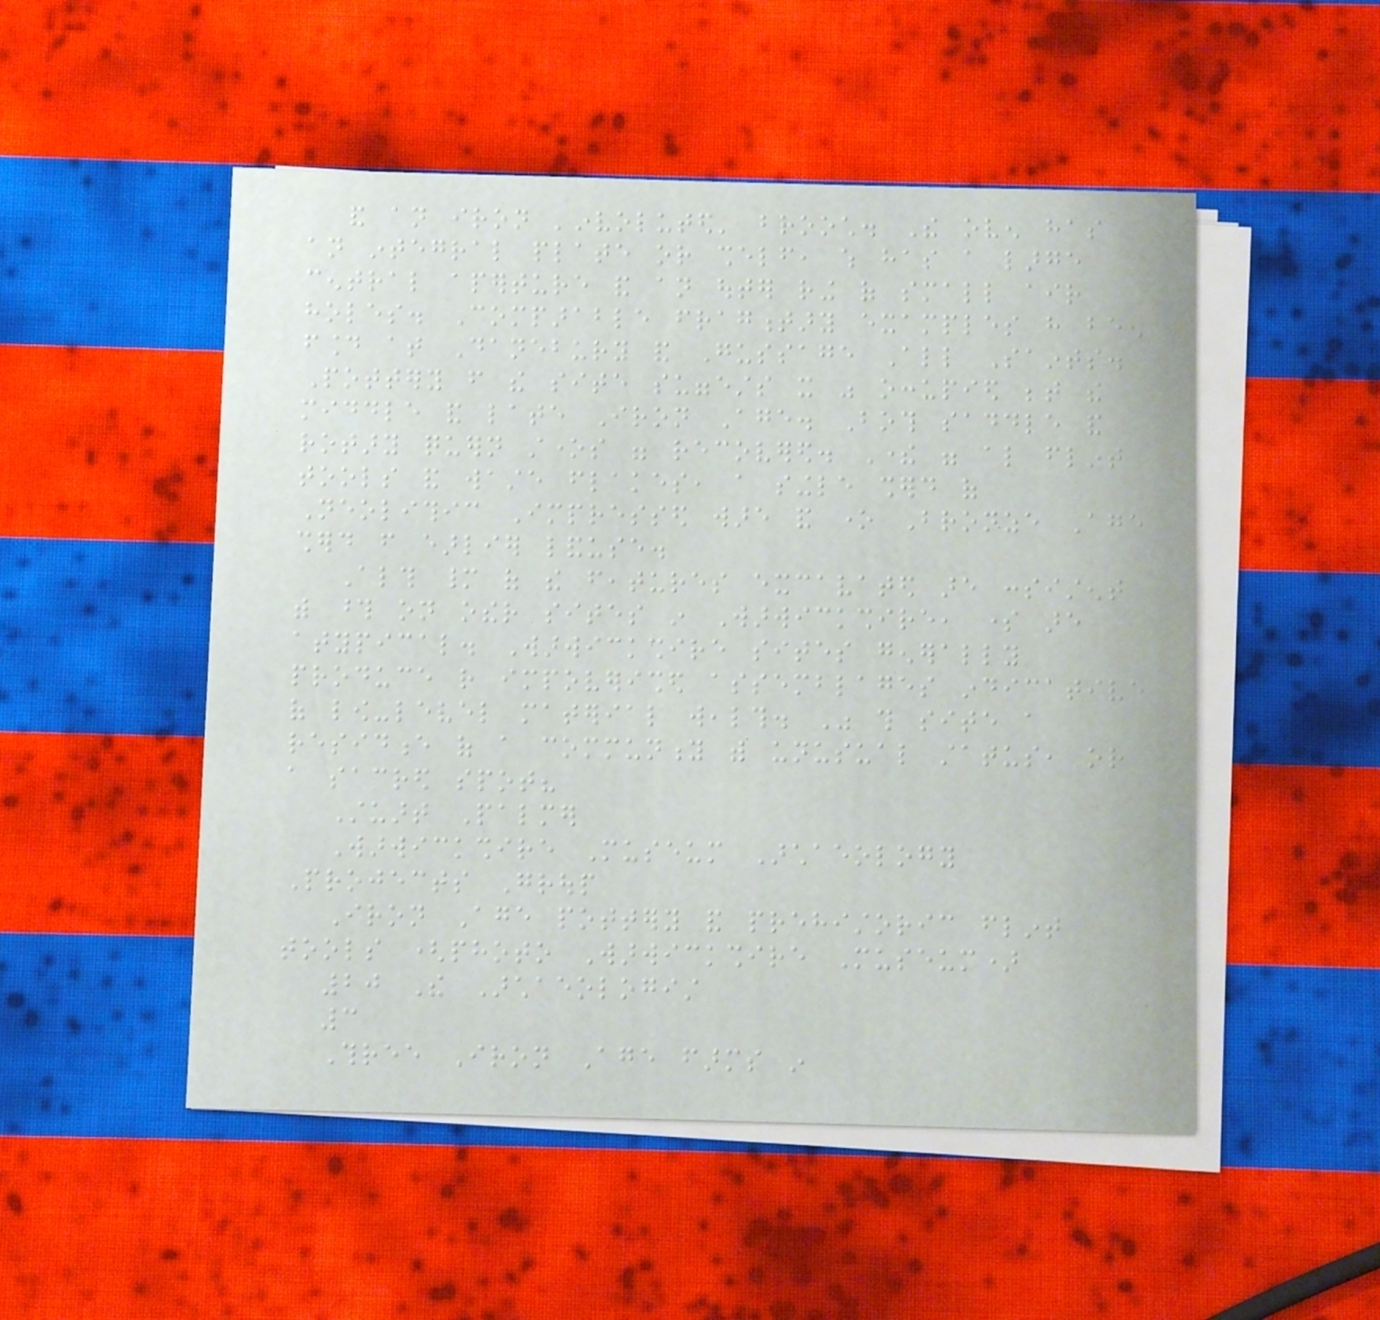and an iron 'involuted' brooch. The oven has
an integral plate or shelf, which has a large
central aperture and an outer ring of small air
holes. Comparable fragmentary examples have been
found at Danebury and Gussage All Saints.
Pottery from the site suggests it was occupied between the
middle and late Iron Age. Both saddle and
rotary quern stones were recovered. There were also flint
tools and waste flakes, a single sherd of
Neolithic Impressed ware and one Bronze Age
sherd from earlier landuse.
Although many of the features excavated are consistent
with those on other sites in Warwickshire, some are
atypical. Warwickshire sites generally
produce rather impoverished assemblages indicative
of low-level material wealth. Was this site a
residence of a community with unusual status, or
a sacred spot?
Stuart Palmer
Warwickshire Museum Archaeology
Projects Group
Iron Age pottery and prehistoric flint
tools (photo Warwickshire Museum)
20 The Archaeologist
3
Three Iron Age farms in
